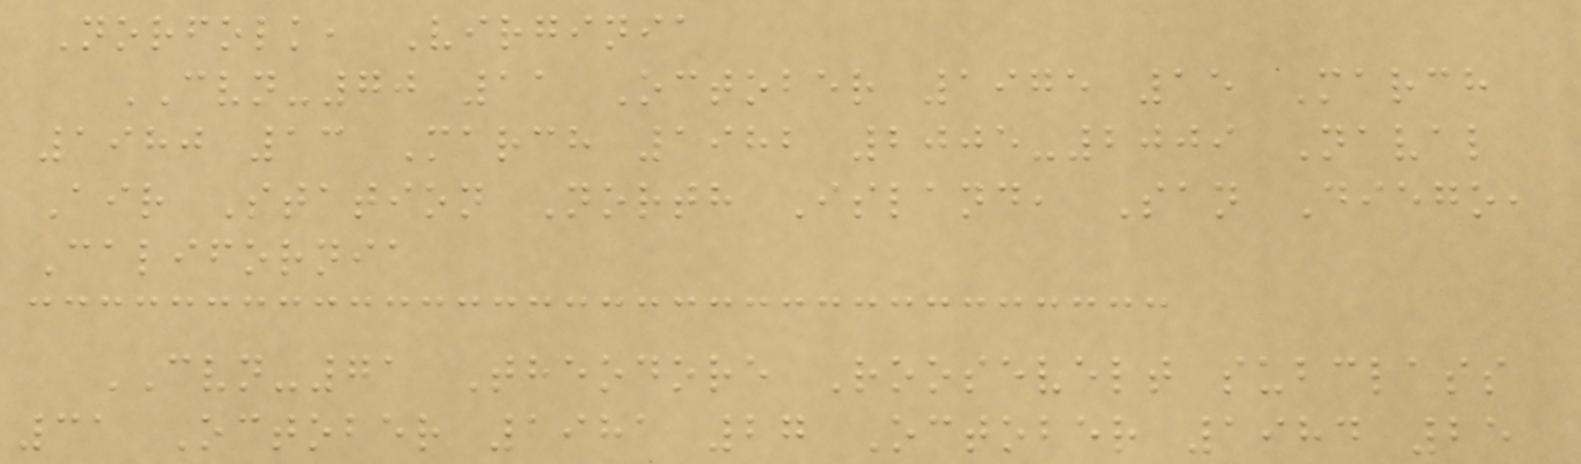Norfolk, Virginia
CVN-70 11 October 1975 15 March
1980 13 March 1982 2005-2009 Naval
Air Station North Island, San Diego,
California
CVN-71 Theodore Roosevelt subclass
31 October 1981 27 October 1984 25
